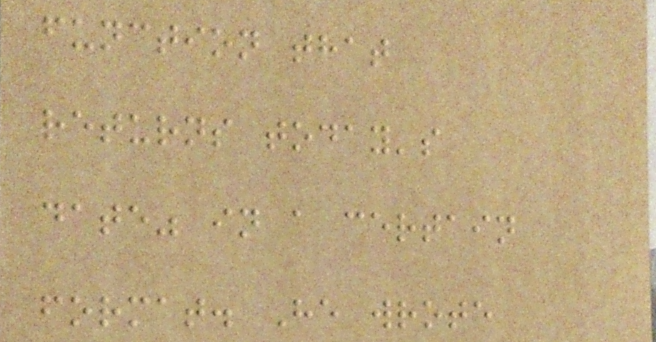function that
returns today's
date" in a certain
format. He wrote
